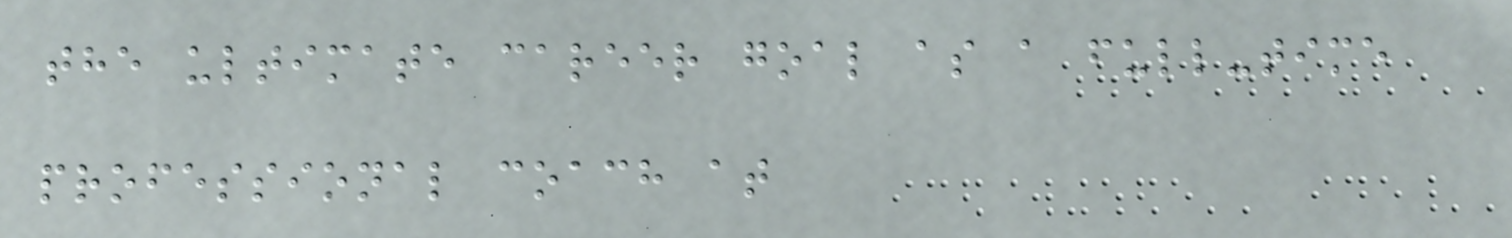the ultimate career goal as a full-time
professional coach at
